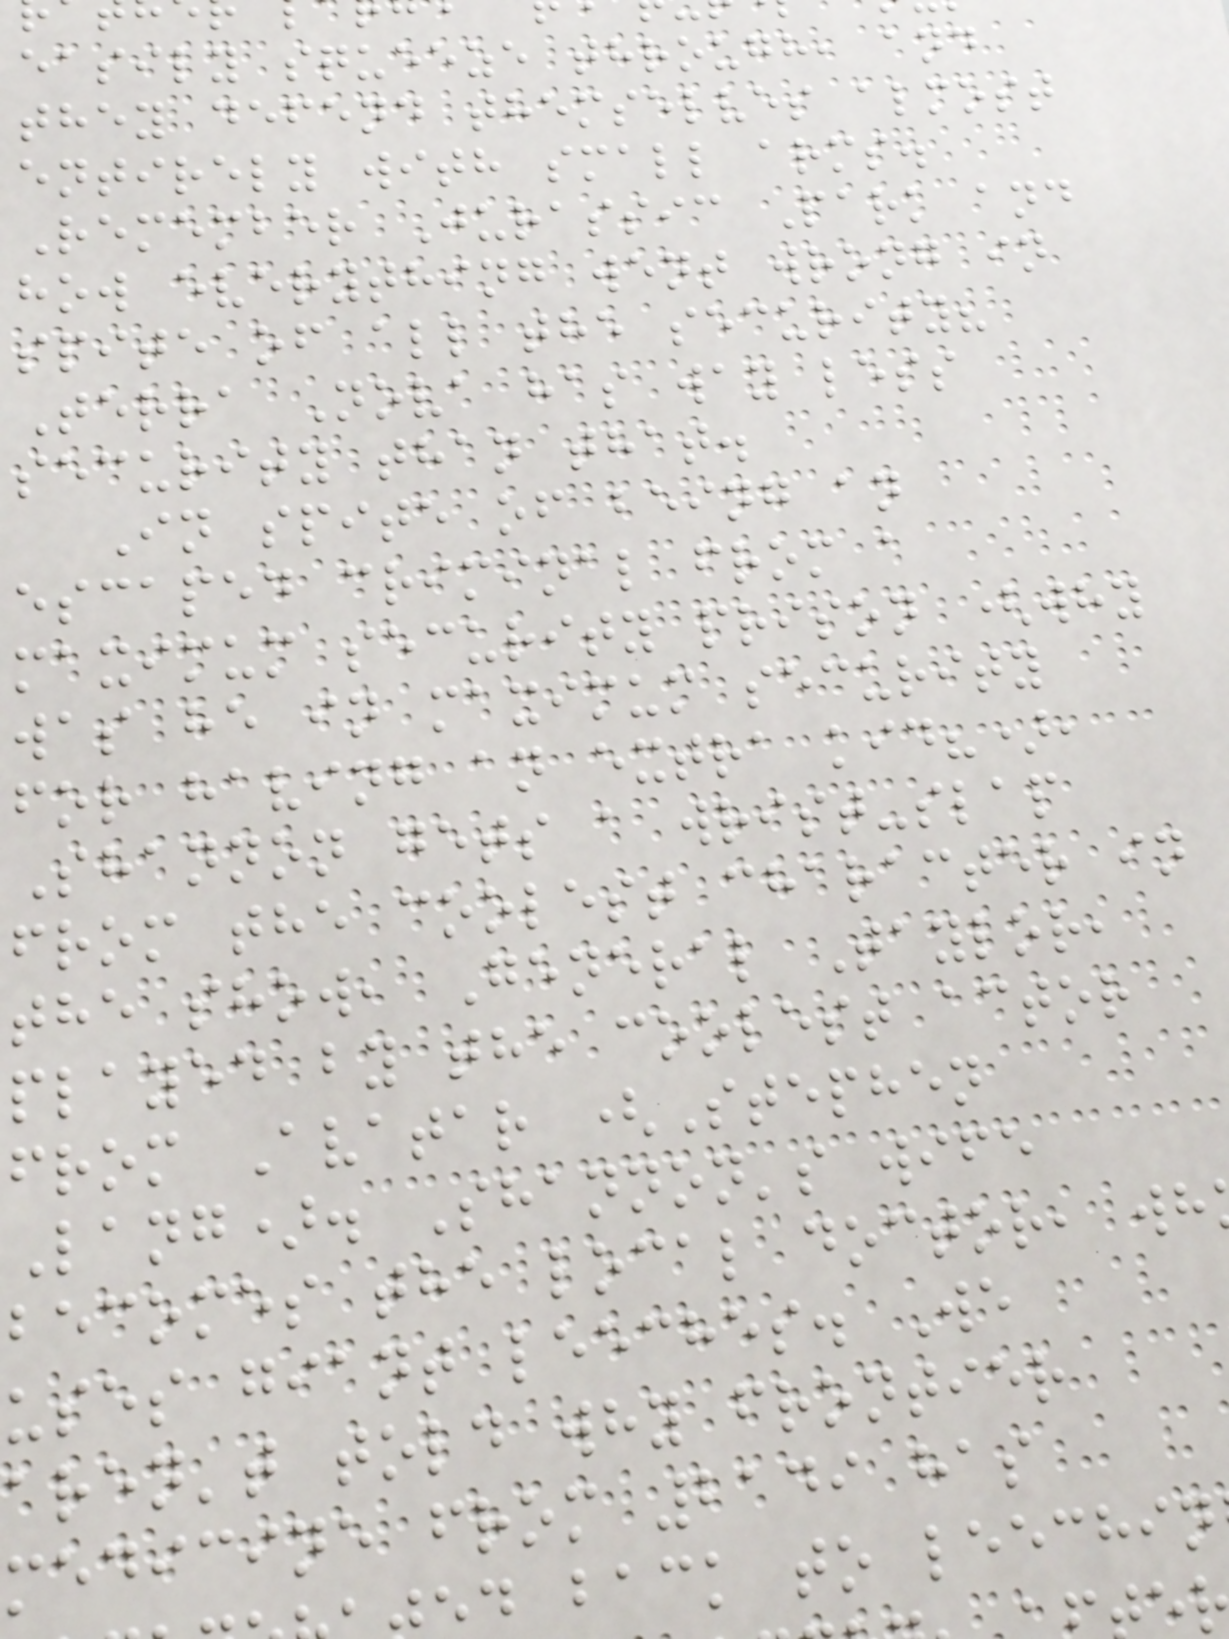easily squeeze through, and
they defend themselves almost
entirely with small arms.
Remember Jurassic Park and
how everything went wrong in
spite of all the security?
Terra Nova has way less
security than that.
In spite of being an
escaped criminal from a
maximum security prison (why
was he in maximum security
for having an extra kid?),
Shannon gets a wrist-slap
from the coolest character in
the show, General Taylor,
played by the coolest actor
from Avatar (Stephen
Lang). Shannon's wife
becomes the local doctor, wh
uses giant leeches. We
aren't told why frontier
medicine from 2149 has
d back to leechin
